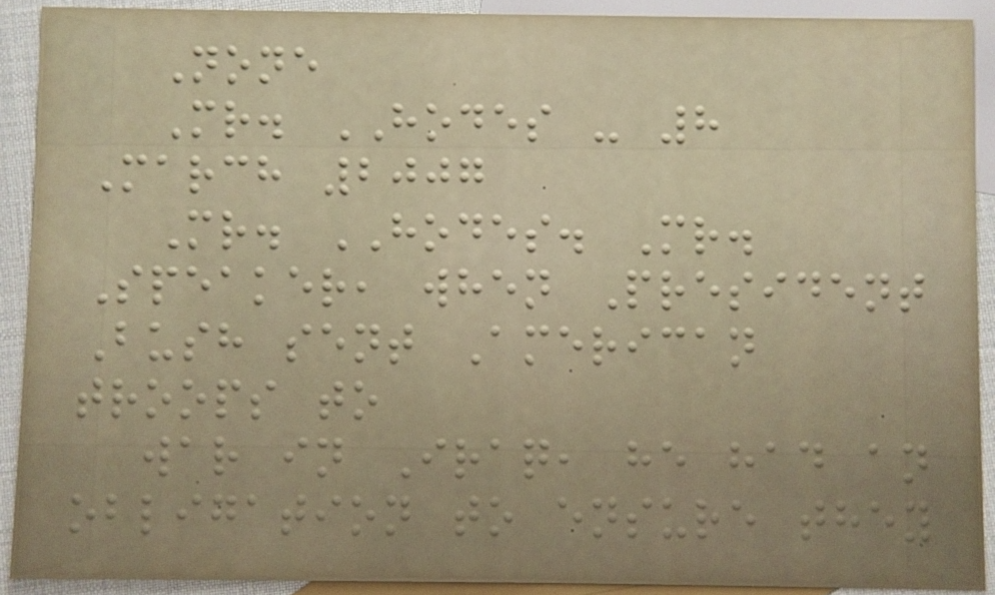None
Mr. HODES - 8
March 2007
Mr. HODES. Mr.
Speaker, when President
Bush sent American
troops to
war in Iraq, he had an
obligation to ensure they
